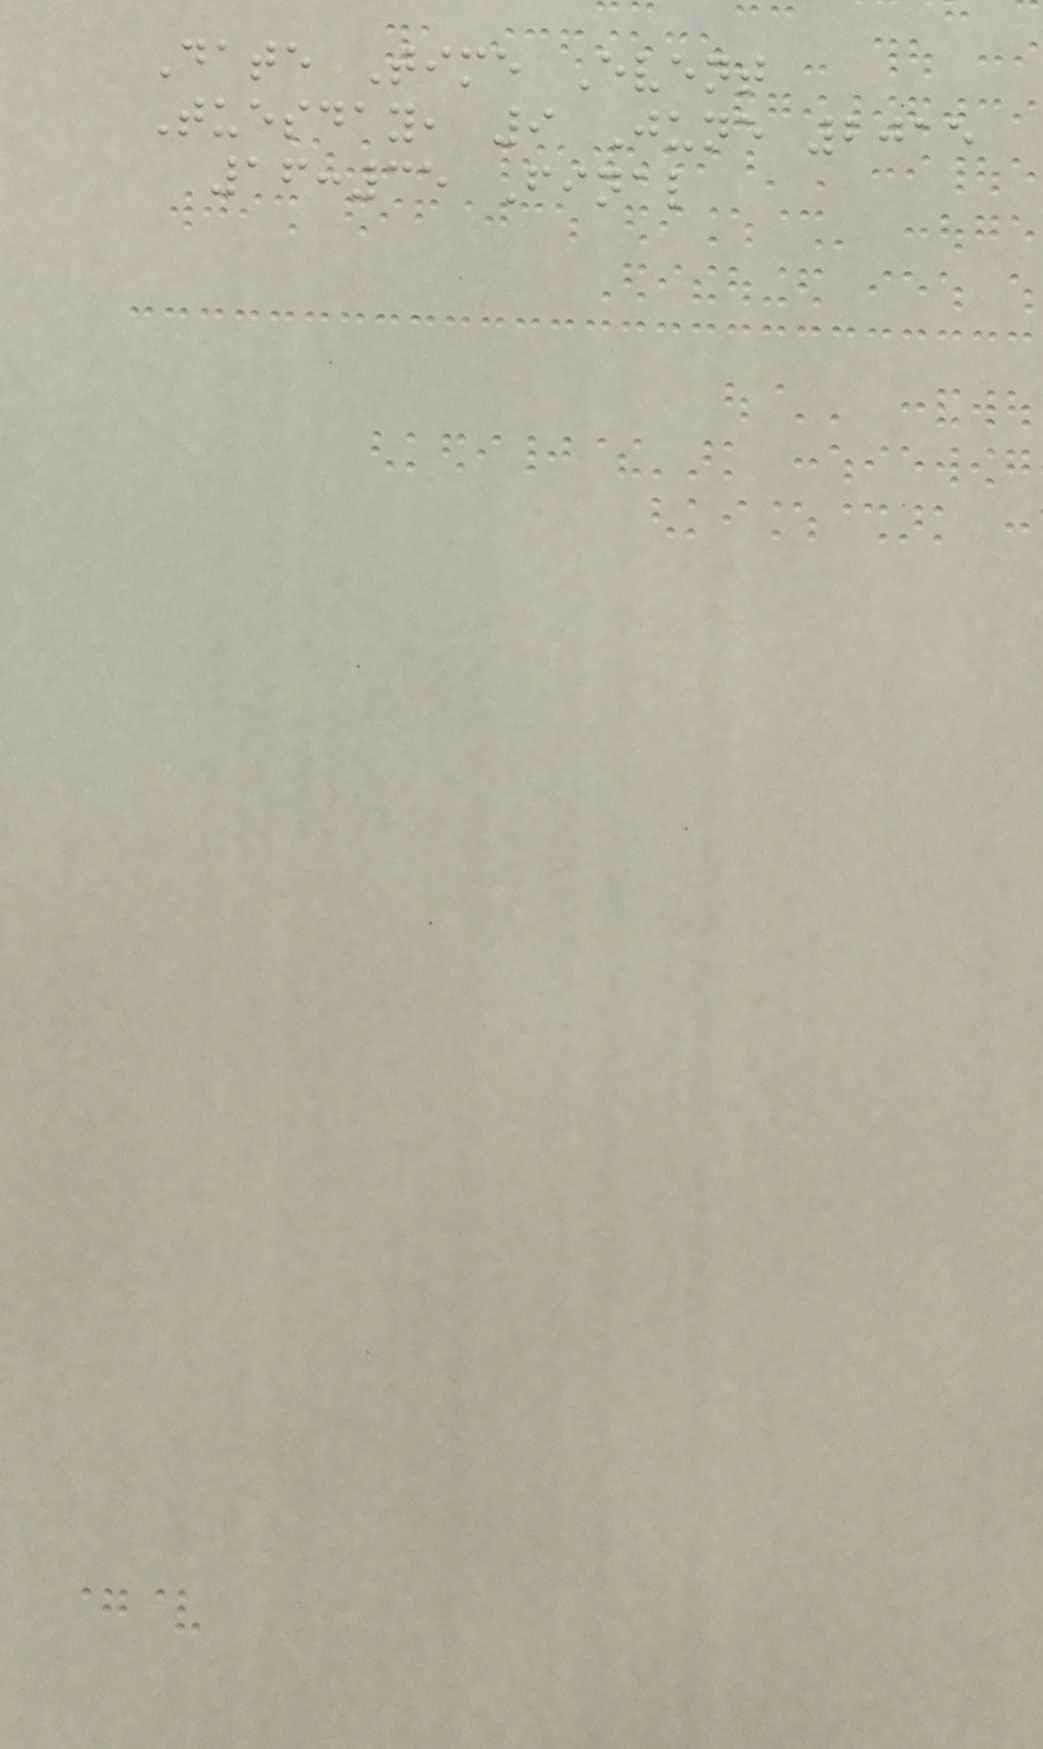Date Time Event
Tuesday, 9 June 2015
16:35 Final
